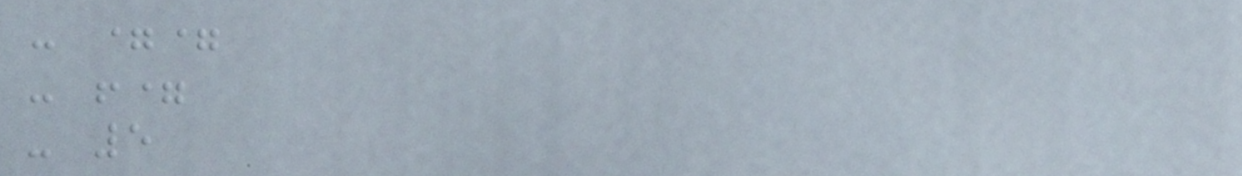- ==
- !=
- 5
